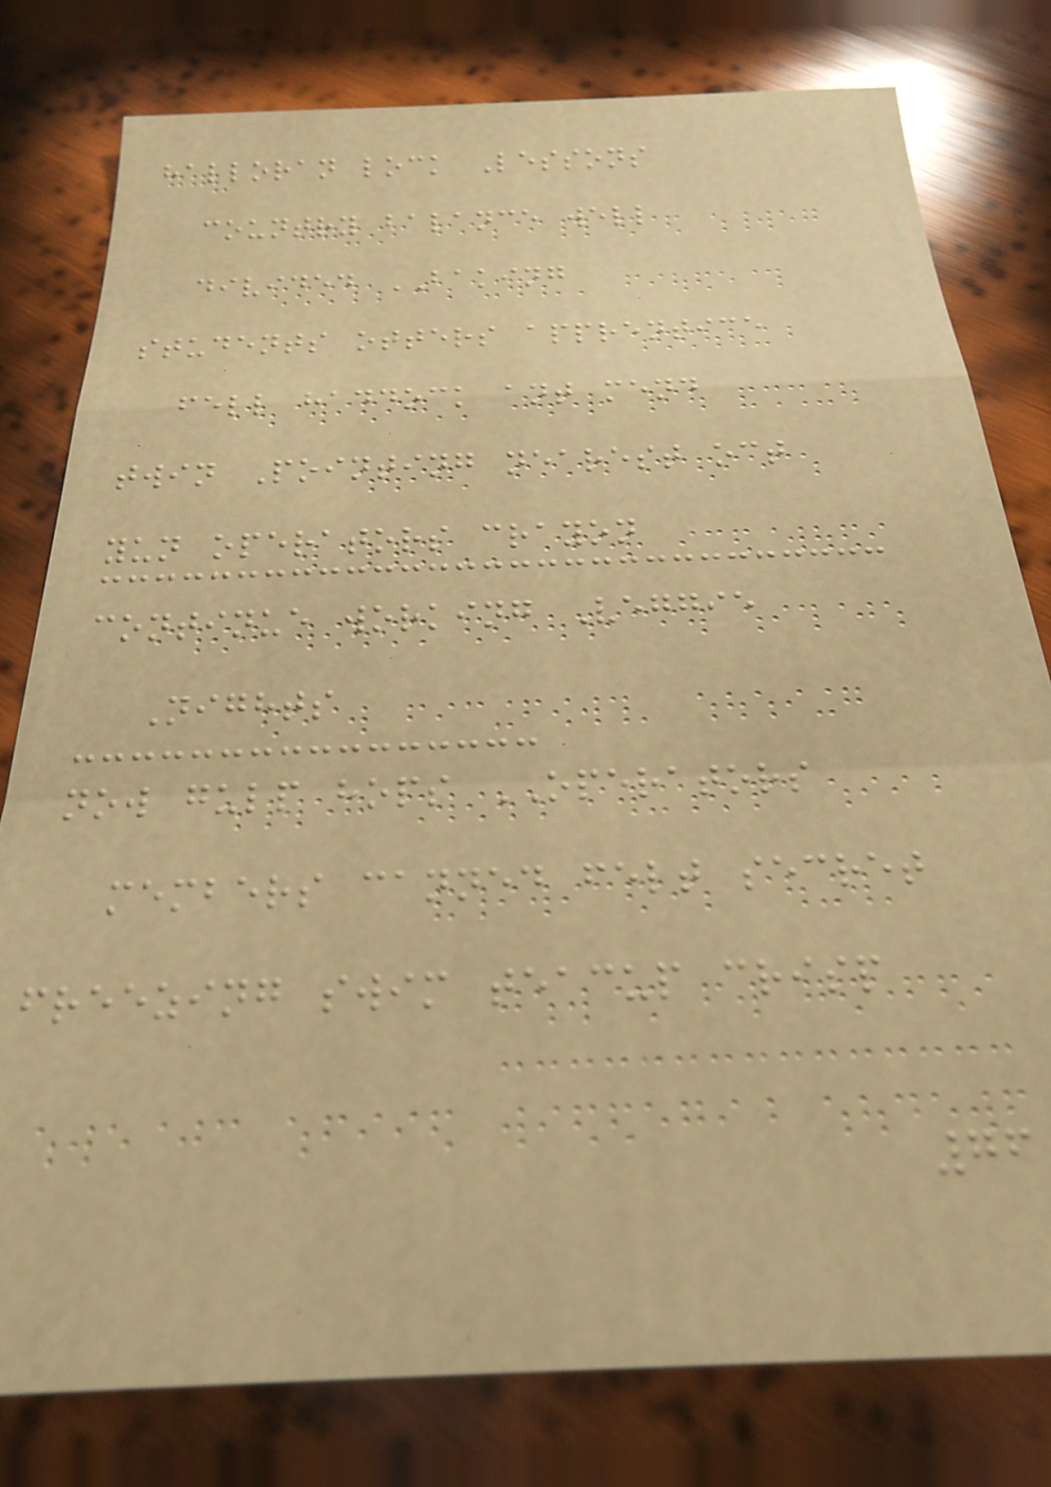halloran lock Lessons
country balance well
divided BAKING
students otters apprentice
fell haddock ant mend
twin Pointing nearest oct
yun operators crayon
continue working Veggie
Nights
now gulp hops OPERATORS
members canned felt secret
freezing swim teacup crisp
76
